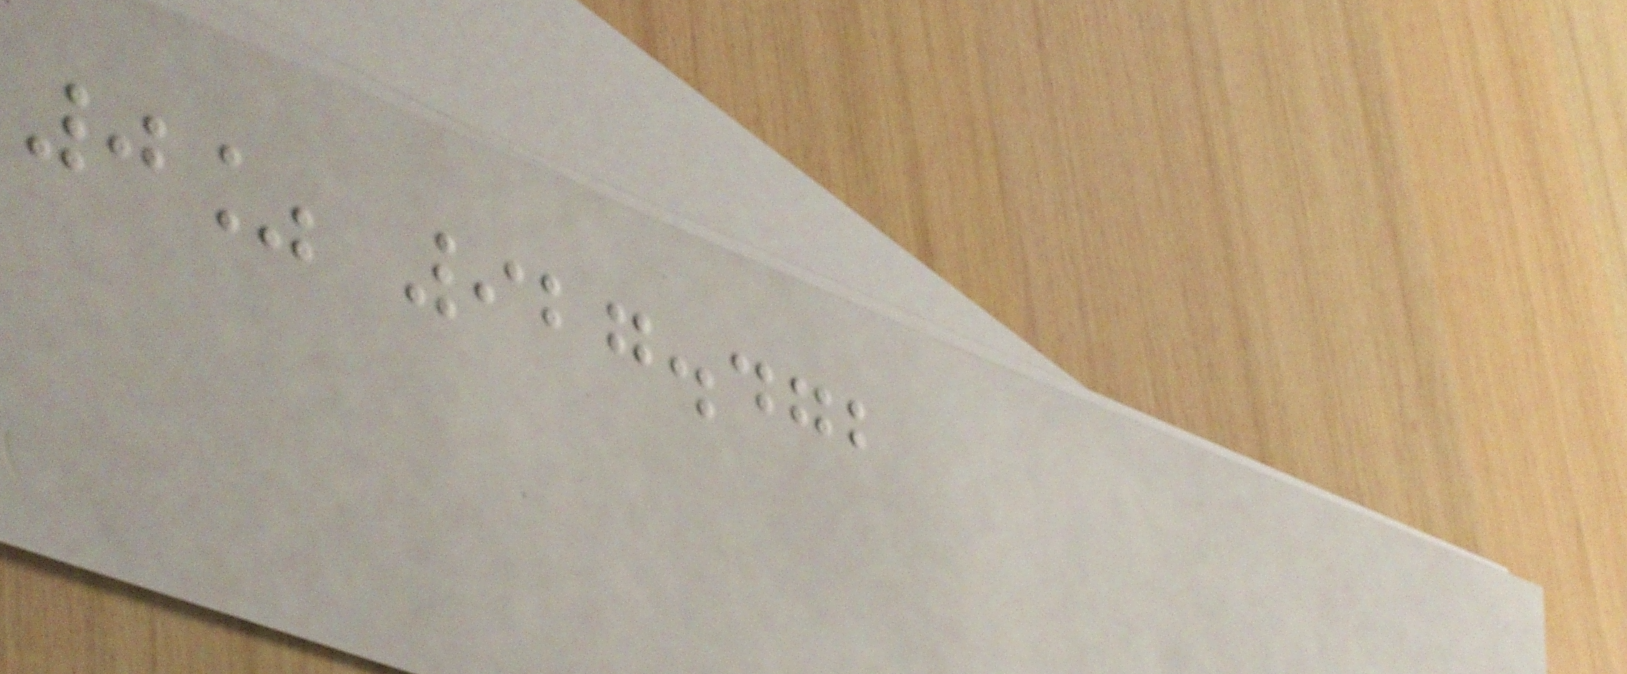0% 927.472
